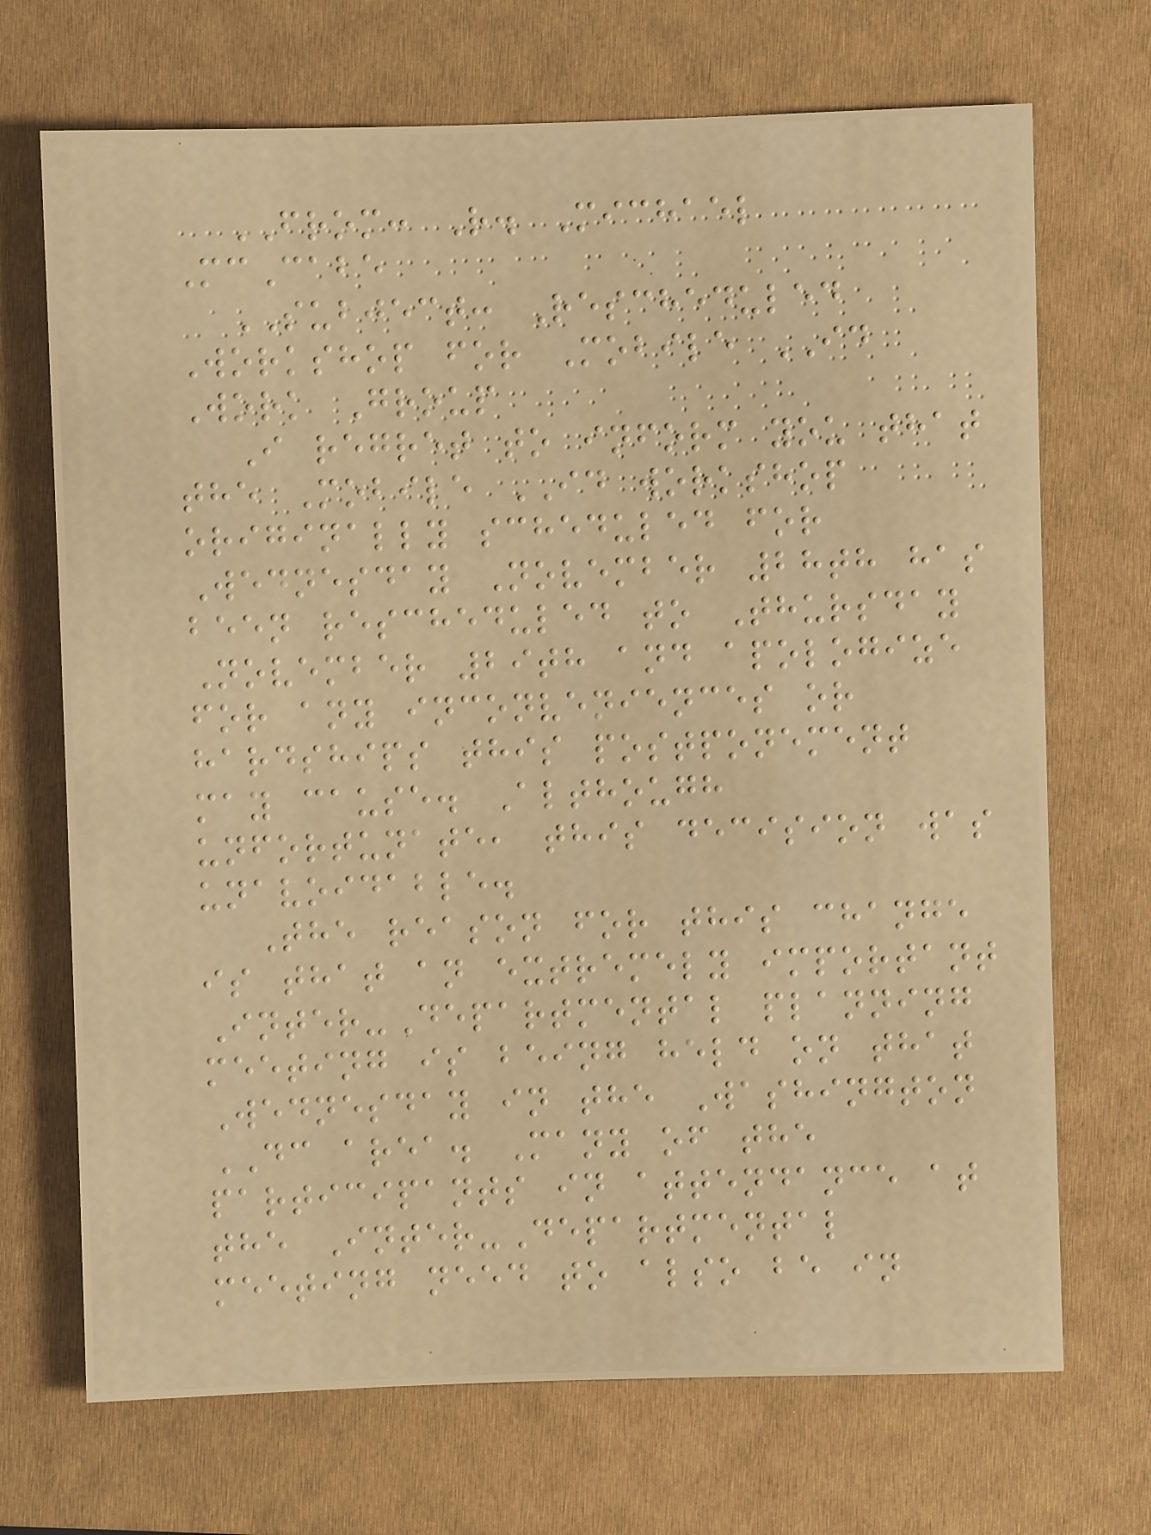FROM: R. Michael
McCabe
SUBJECT: Rescheduled
Workshop for Mobile ID
Work Group
I regret to inform you that
the Mobile ID workshop
originally scheduled for
Wednesday November 28th has
been rescheduled to Thursday
November 29th and apologize
for any inconveniences or
hardships this postponement
may cause. Although
unfortunate, this decision was
unavoidable.
The reason for this change
is that an extremely important
Inter-Departmental planning
meeting is being held on that
Wednesday in the Washington
DC area. Many of the
participants in attendance at
the Inter-Departmental
meeting need to also be in
